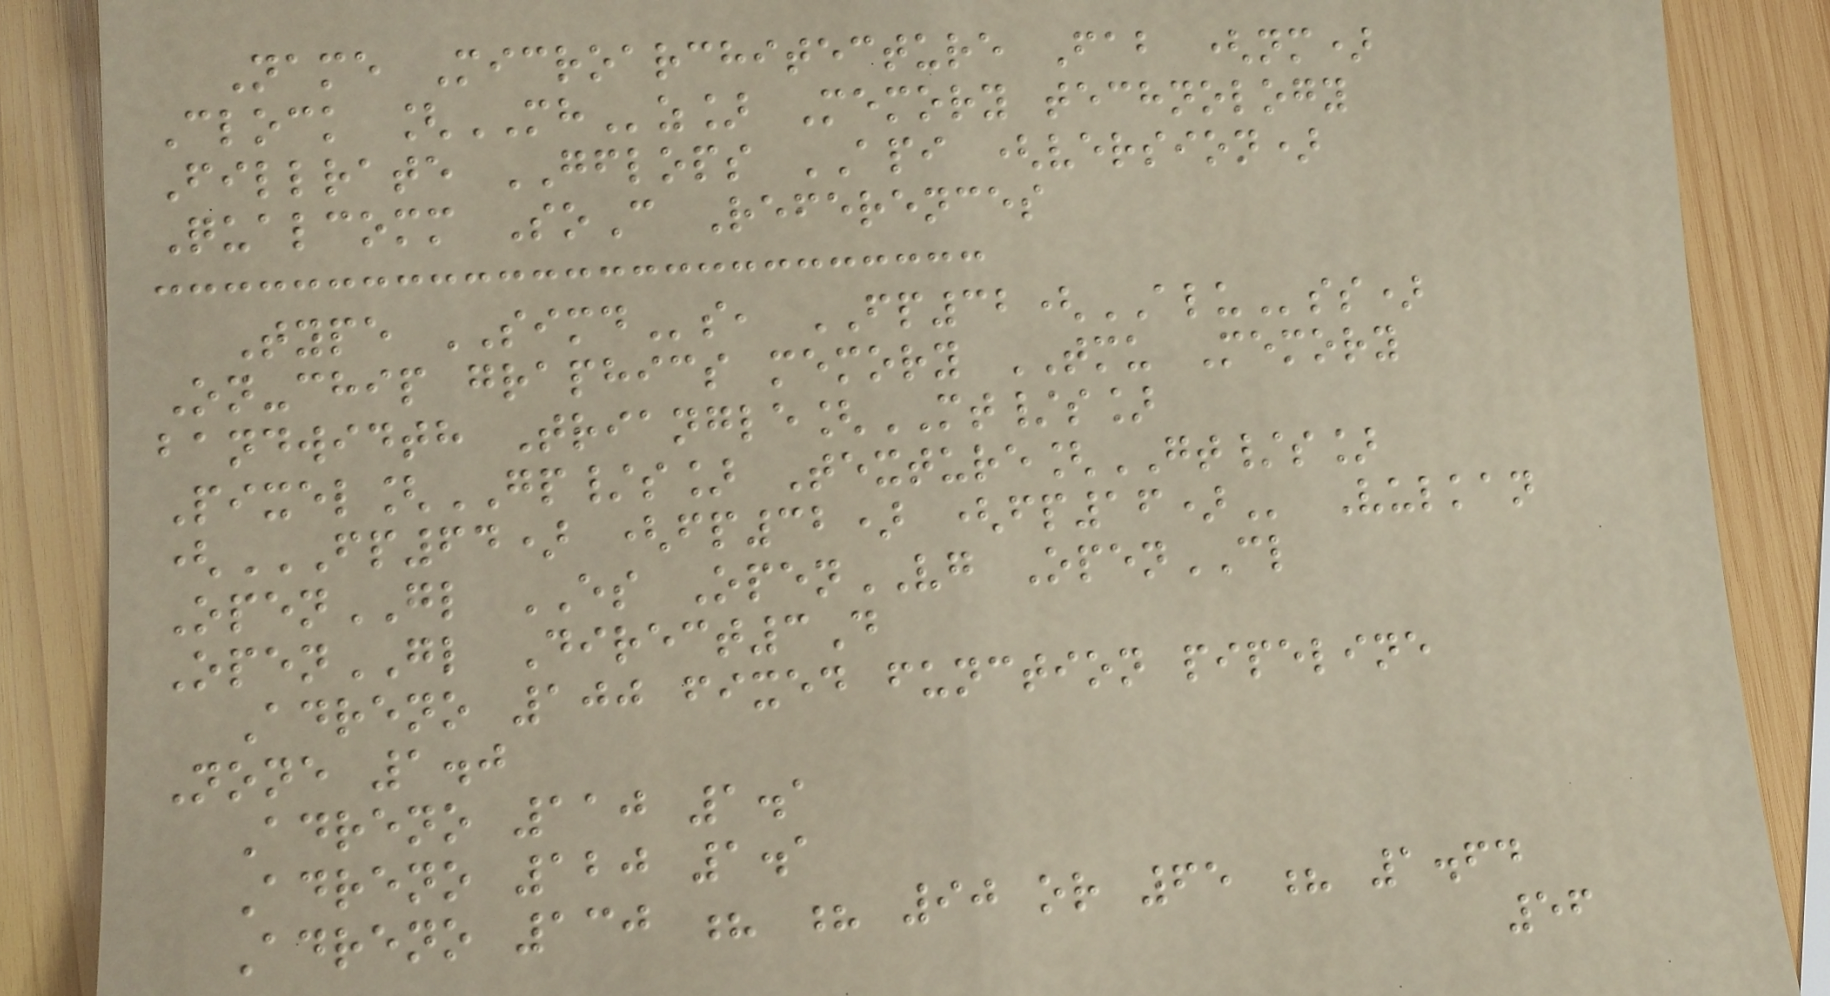Name Microarchitecture Fab (nm)
Clock [MHz] Memory technology
Fillrate GFLOPS API (version)
Qualcomm SoC References
Type SIMDs, FP32(ALUss)
On-chip graphics memory TMU Memory
bandwidth Triangle[MT/s]
Pixel[GP/s] Texture[GT/s]
(FP64) (FP32) (FP16) Vulkan
OpenGL ES OpenVG OpenCL
OpenGL Direct3D
Adreno 100 fixed function pipeline
None 1.0
Adreno 110 1.1
Adreno 120 1.1
Adreno 130 ? ? 90 or 65 ? 1.64
56
